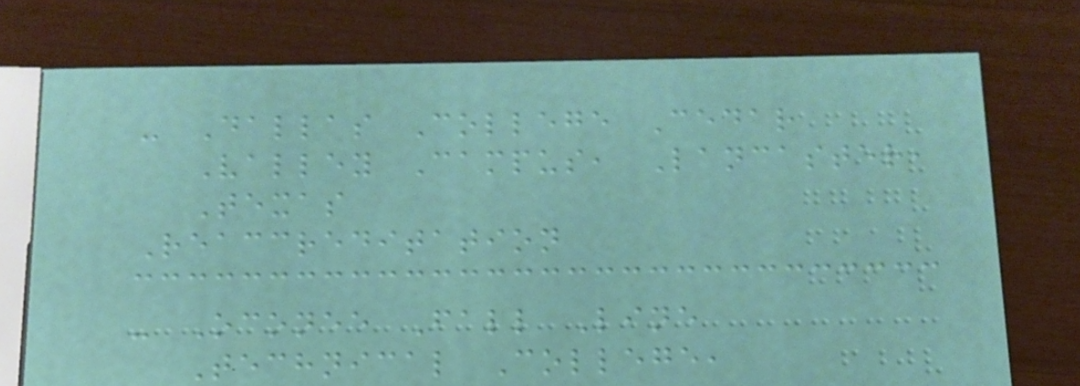- Dallas College Cedar
Valley Campus, Lancaster,
Texas
Reaccreditation
- Oconee Fall Line
Technical College,
